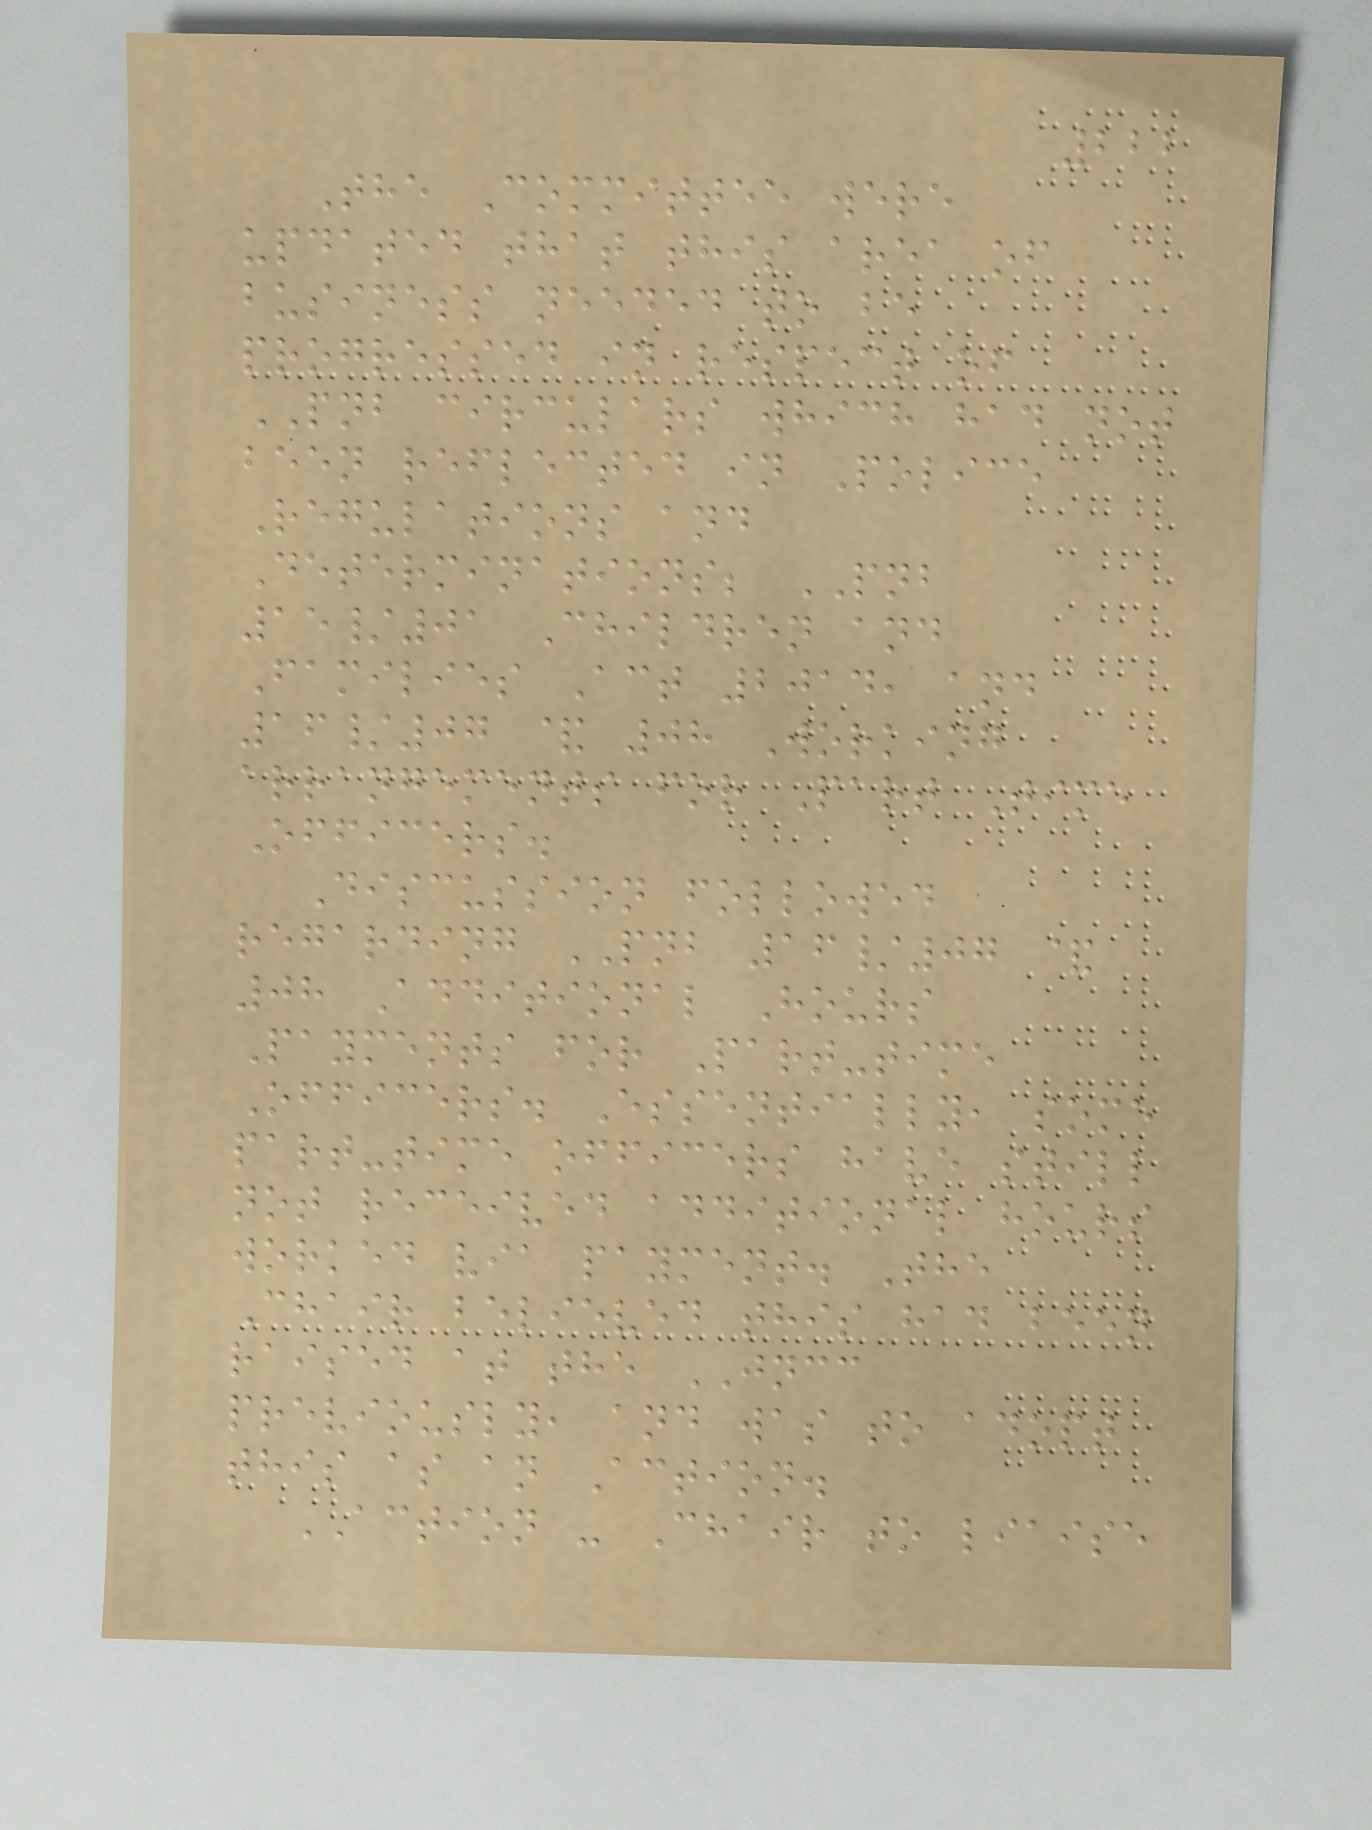222
The Committee were
updated that this area of
business needed to be
progressed in respect of
PNB circulars which had not
been reflected in Police
Regulations and
Determinations; PNB
15/01 Children and
Families Act 2014, and
16/07 & 08 Working
arrangements for Part Time
Officers.
Discussion followed
regarding PNB 16/07 &
08 Additional Hours
Payments for Part-time
Officers. Essentially, some
part-time officers have still
not received additional hours
worked via payment. The
Chair believed this had been
raised at the JNCC
previously, and was to adopt
this as an Action.
ACTION - Chair to liaise
